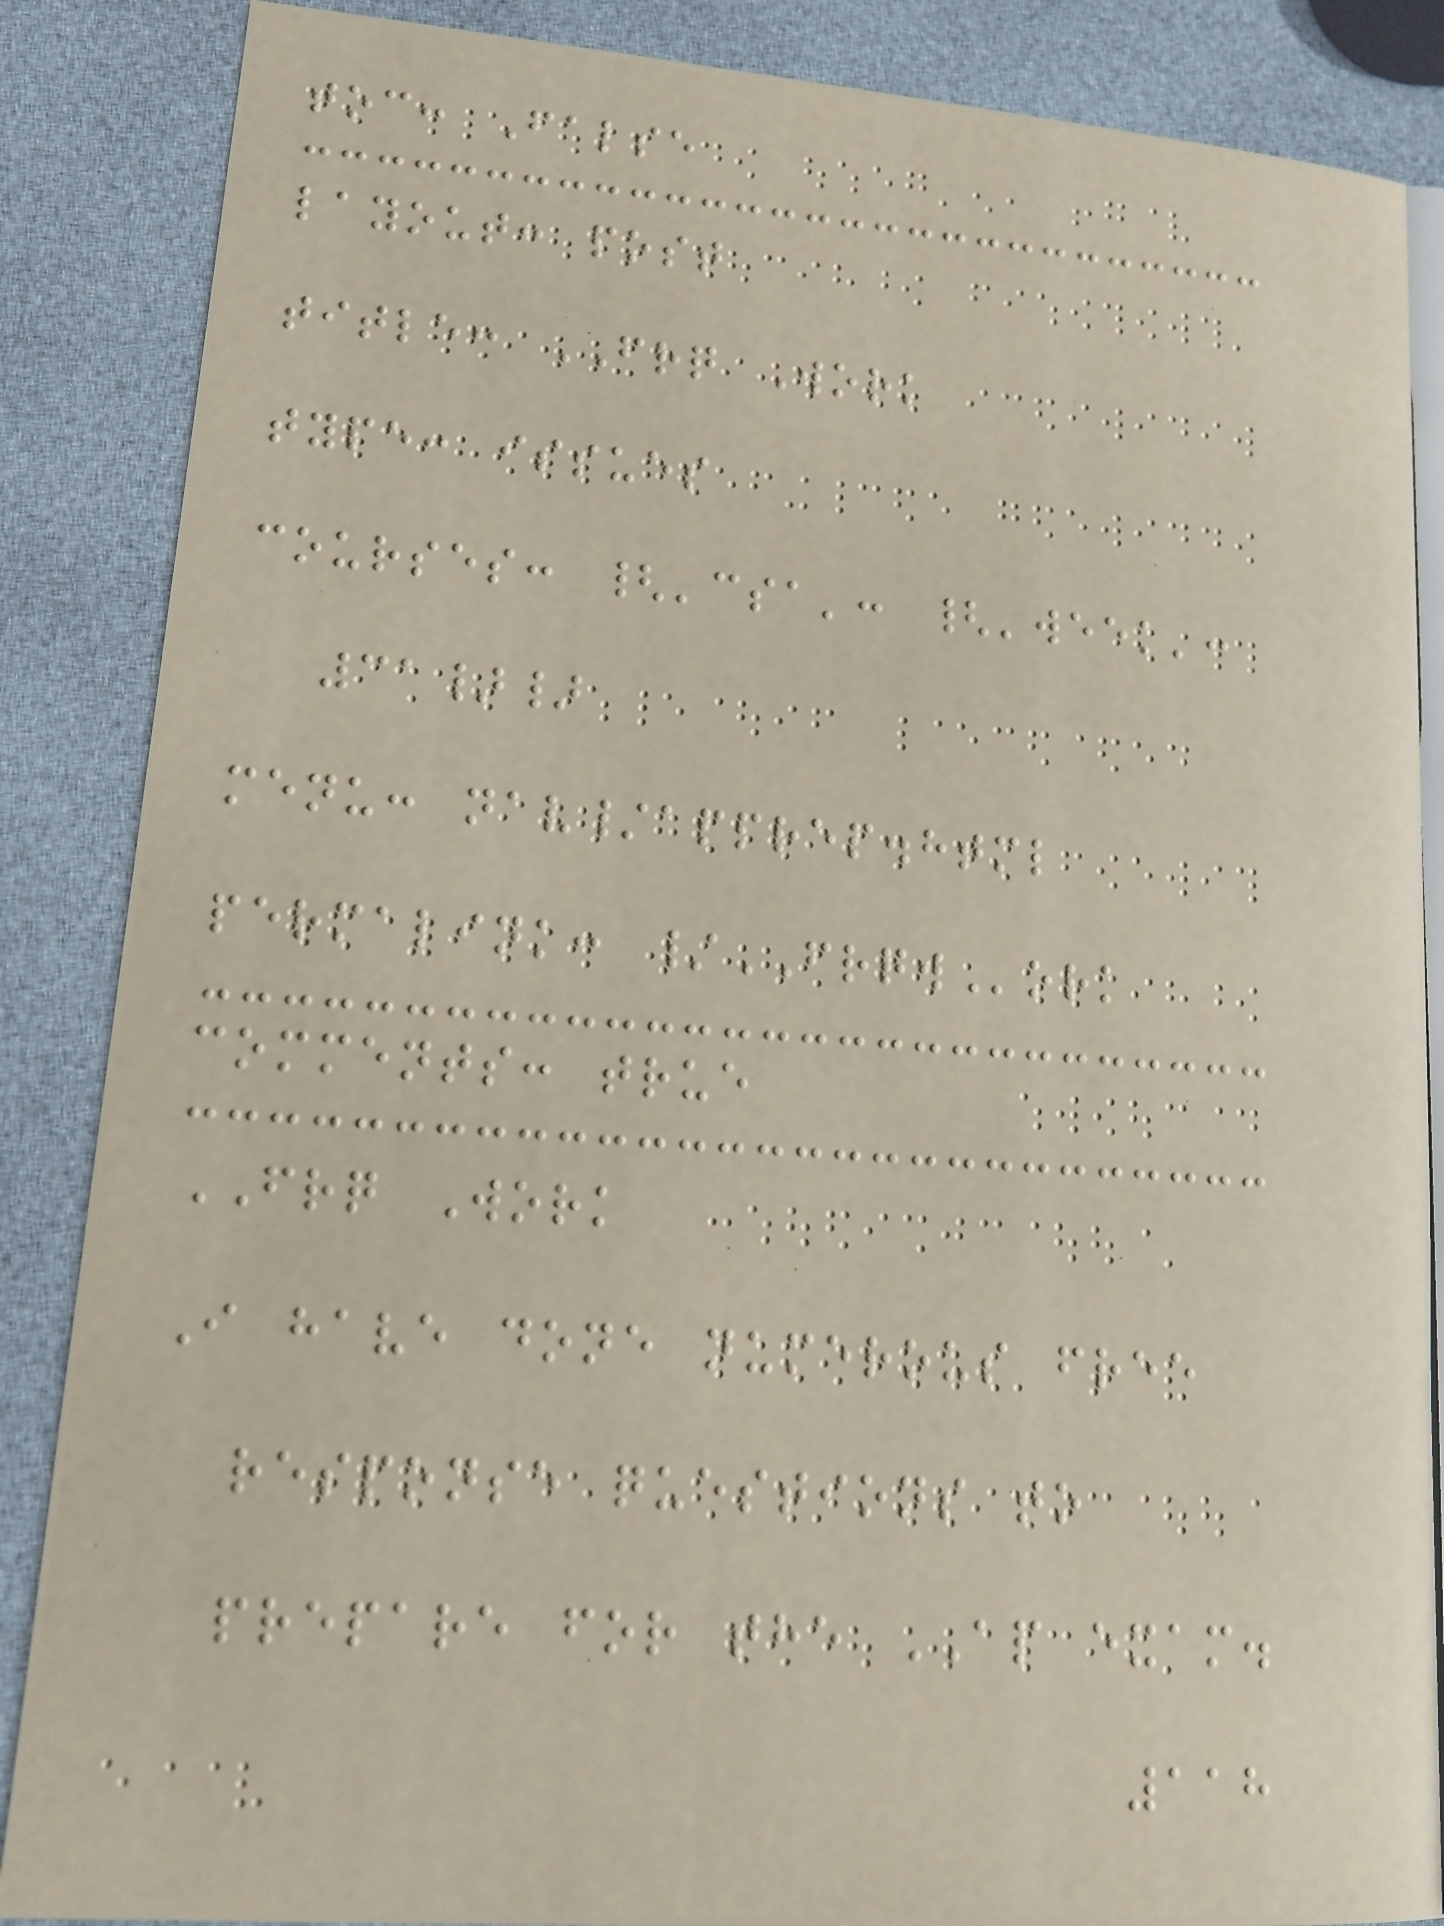toc: False
layout: post
title: FRQ Work
type: issues
courses: {'csa': {'week':
31}}
menu: nav/apprep.html
permalink: /FRQWork
comments: true
FRQ Work
I have done numerous free
response questions to
prepare for the AP exam.
118
